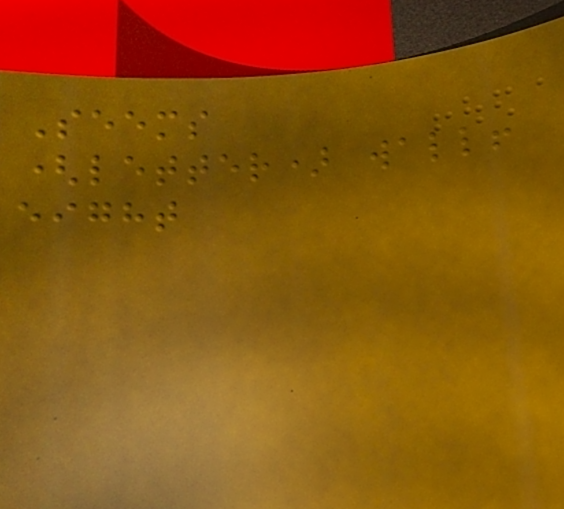Seems
(letter) wall!
eight
